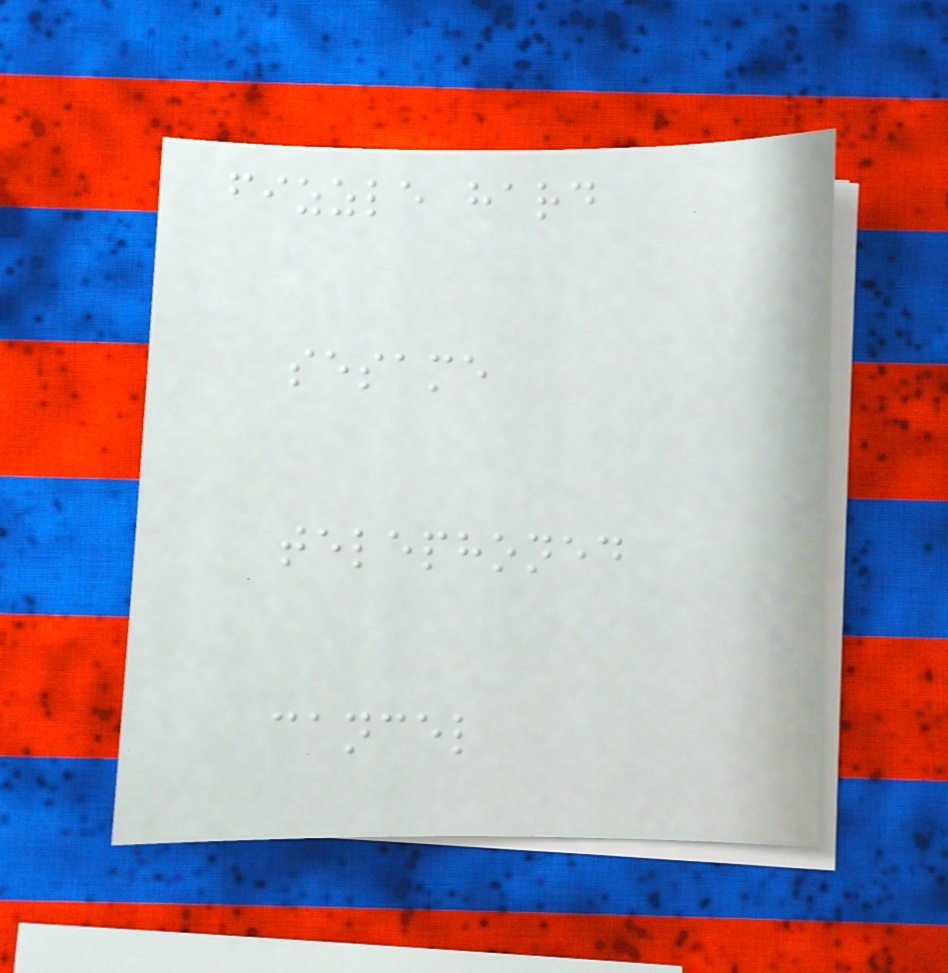fizzle hard
sesame
telephoned
cancel
